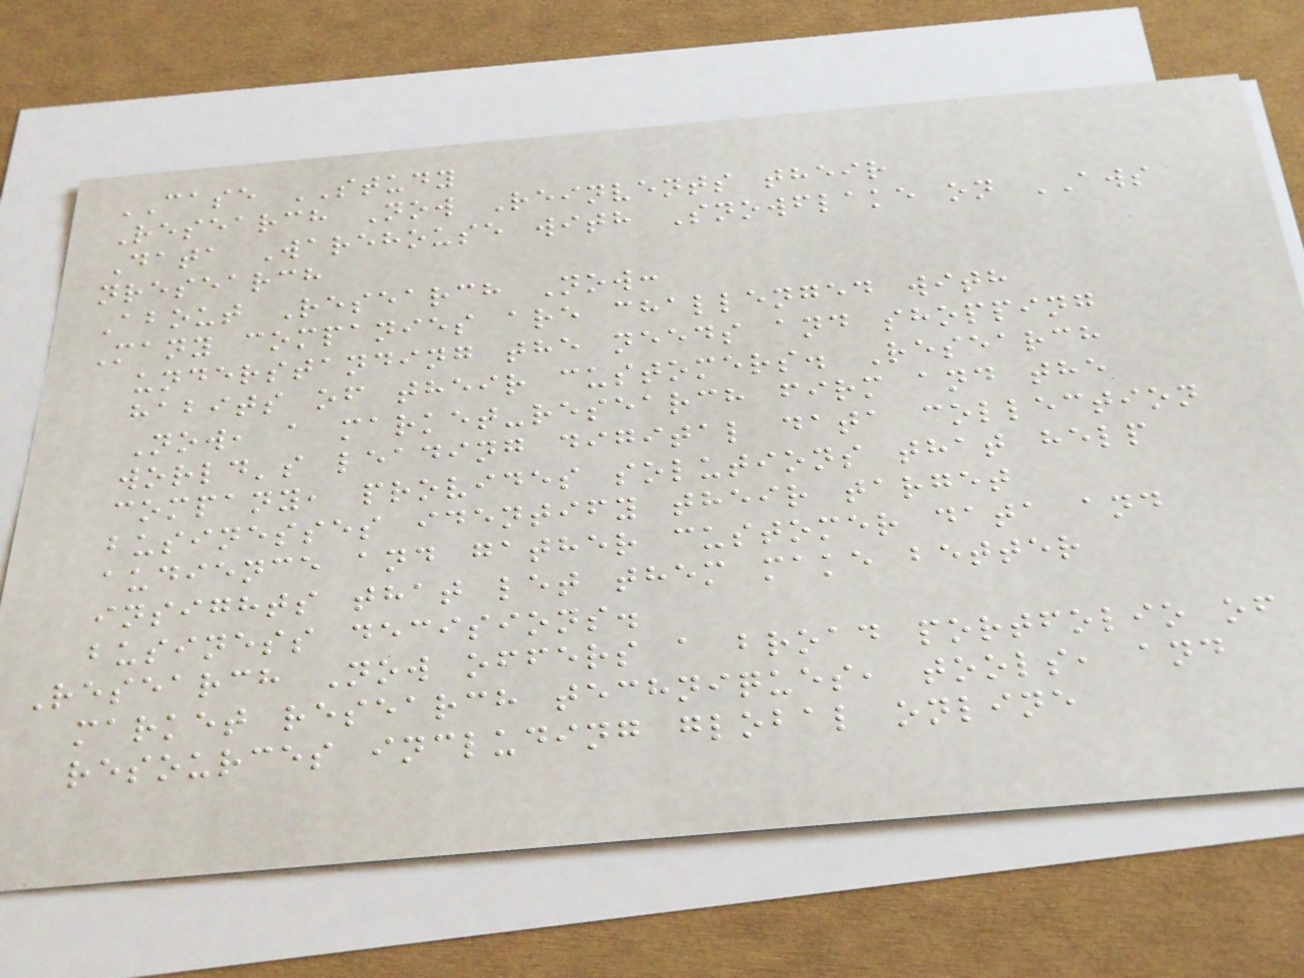CASE STUDY
Research Now Reinvents their
Data Warehouse with Snowflake on AWS
nresearch
About Research Now:
Many companies are challenged with
understanding the needs and shopping
habits of their customers. Research
Now, a market-research firm and the
world's leading digital data collection
company, provides solutions that help
businesses identify their target
audience and gather customer data and
insights that let them make better
business decisions.
Research Now offers a broad portfolio of
market research techniques, tools, and
resources including global online
